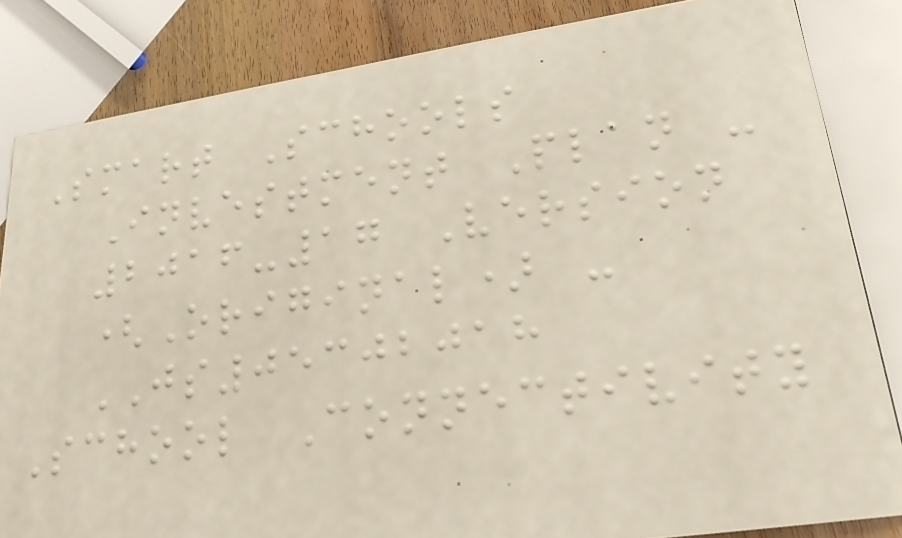Smart Schools
Investment Plan -
2016-17 Version
(Original) -
JS05302018
School Connectivity
